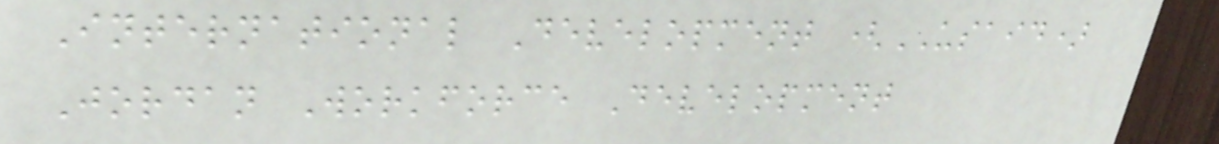International Development (USAID)
Jordan Workforce Development
